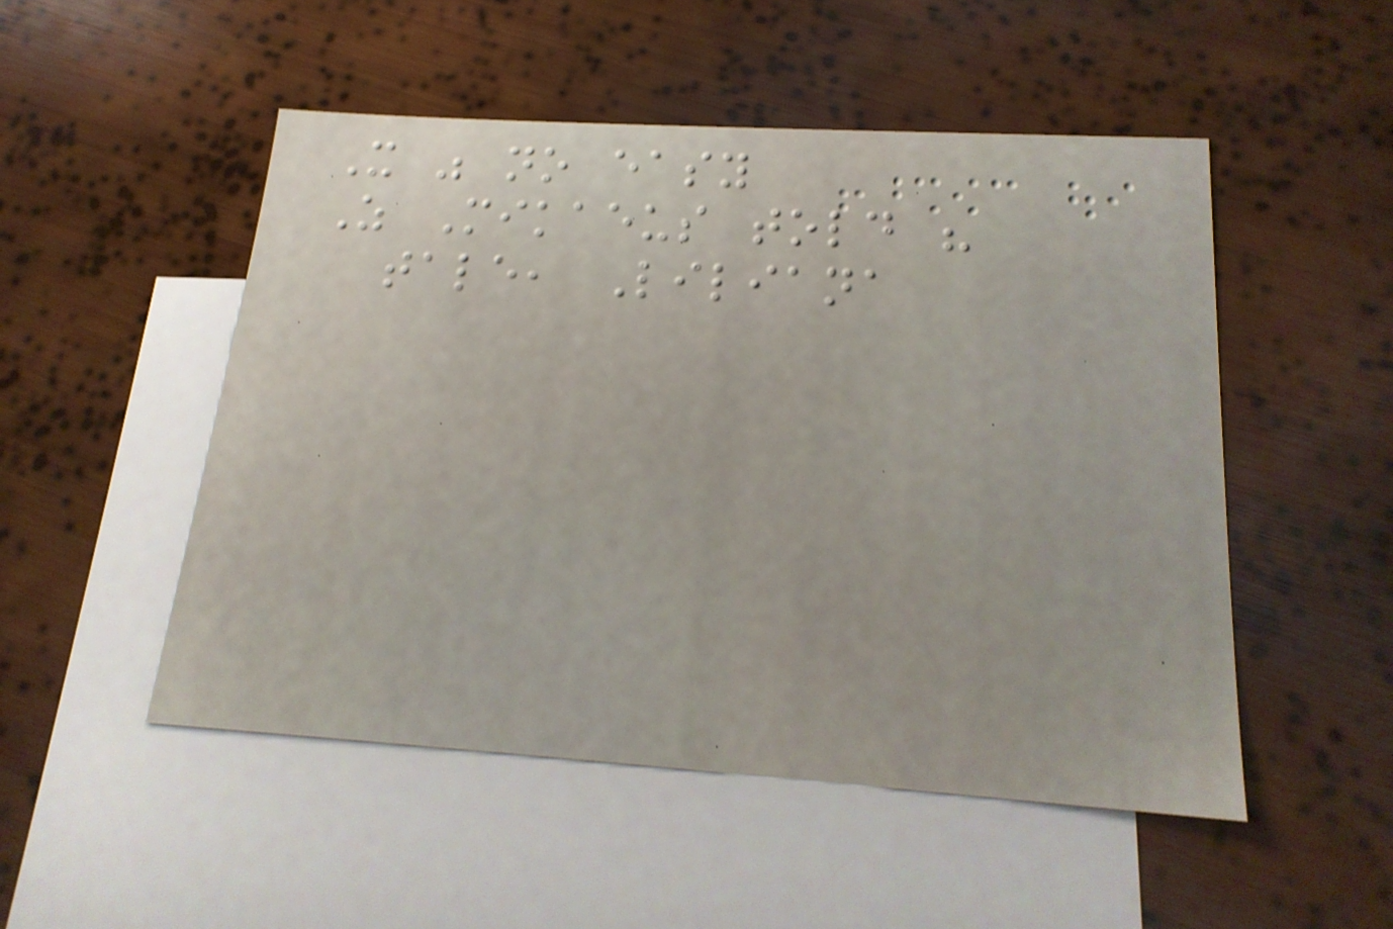It was no easy
As Mikaeus told his
tale, Liliana
